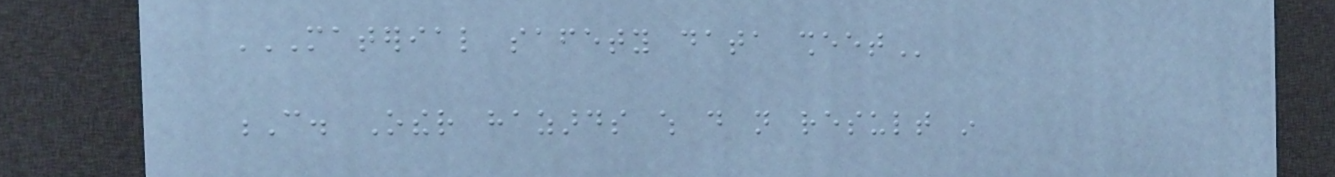MATERIAL SAFETY DATA SHEET
C. Other hazards which do not result in
